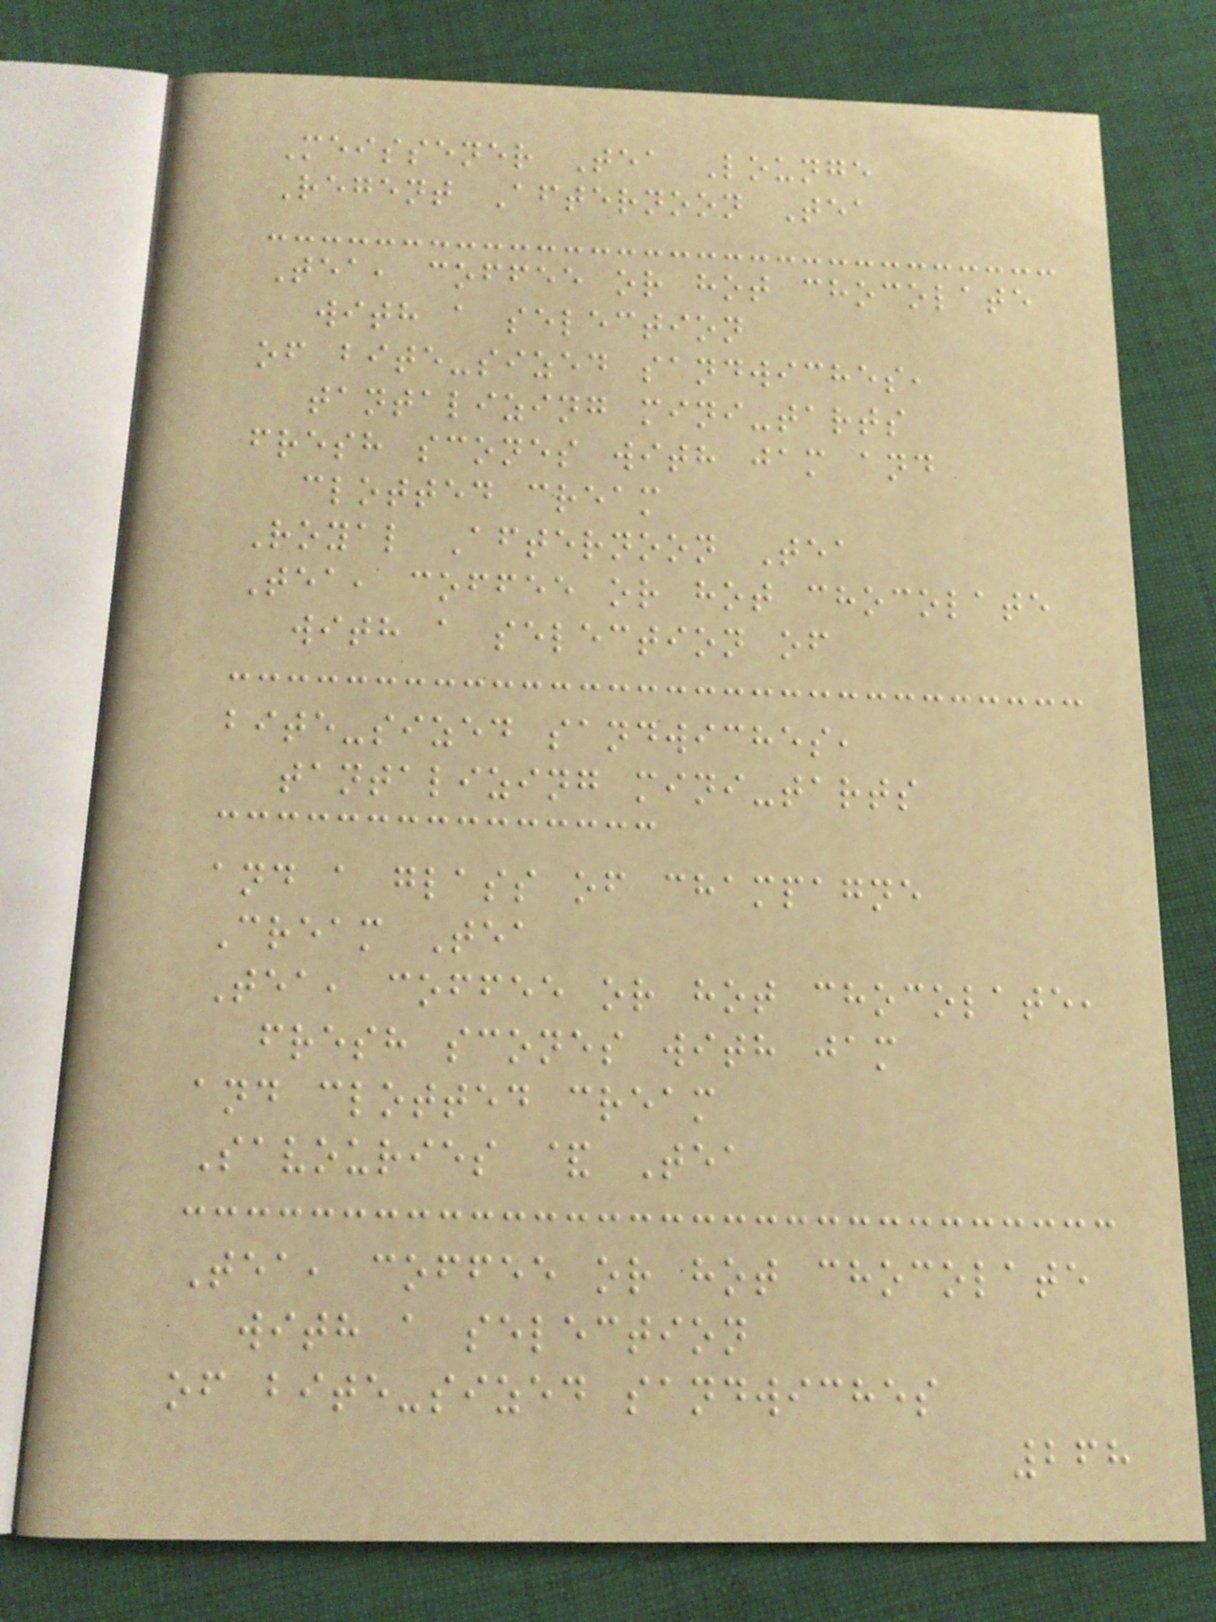Meissener Tea Lounge
Regent Afternoon Tea
Tea, coffee or hot chocolate
with a selection
of bite-sized sandwiches,
tantalizing mini-tarts
fresh scones with jam and
clotted cream
Royal Afternoon Tea
Tea, coffee or hot chocolate
with a selection of
bite-sized sandwiches,
tantalizing mini-tarts
and a glass of champagne
Cream Tea
Tea, coffee or hot chocolate,
fresh scones with jam
and clotted cream
Savouries & Tea
Tea, coffee or hot chocolate
with a selection
of bite-sized sandwiches
268
